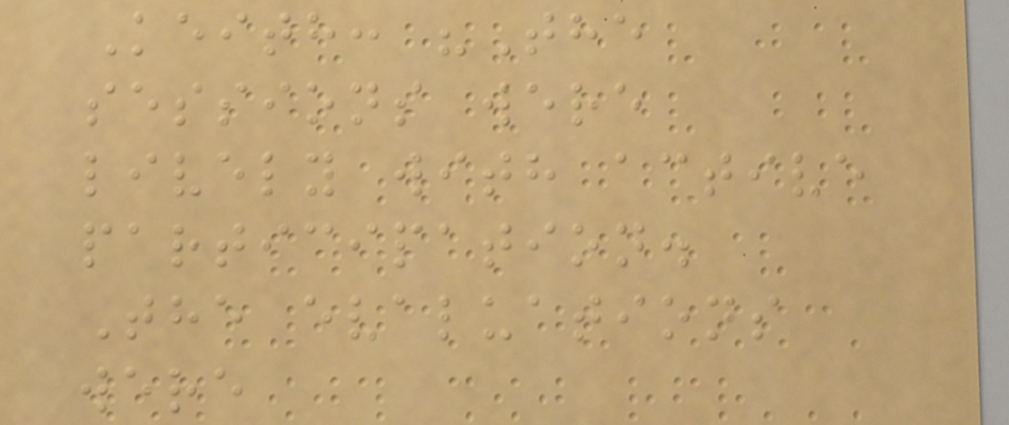Keith: "The
sessions were
lively with active
participation.
The evaluations
were
